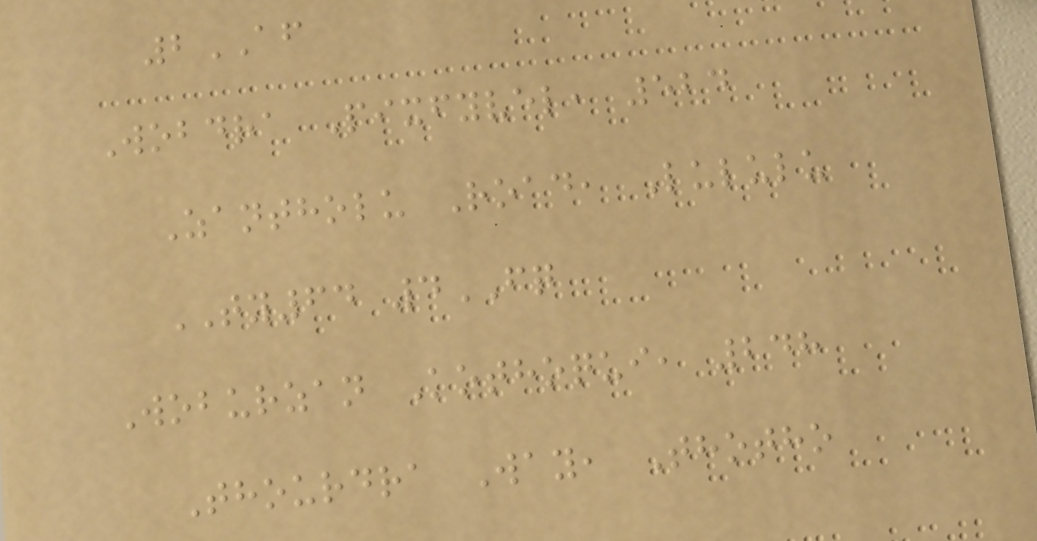2AF
Wobdra Pixfyvel, 524
Zantholu Road, Lululu
TY64 4FQ
Woburzan Kothoqui, 248
Thourdra Way, Thotho
